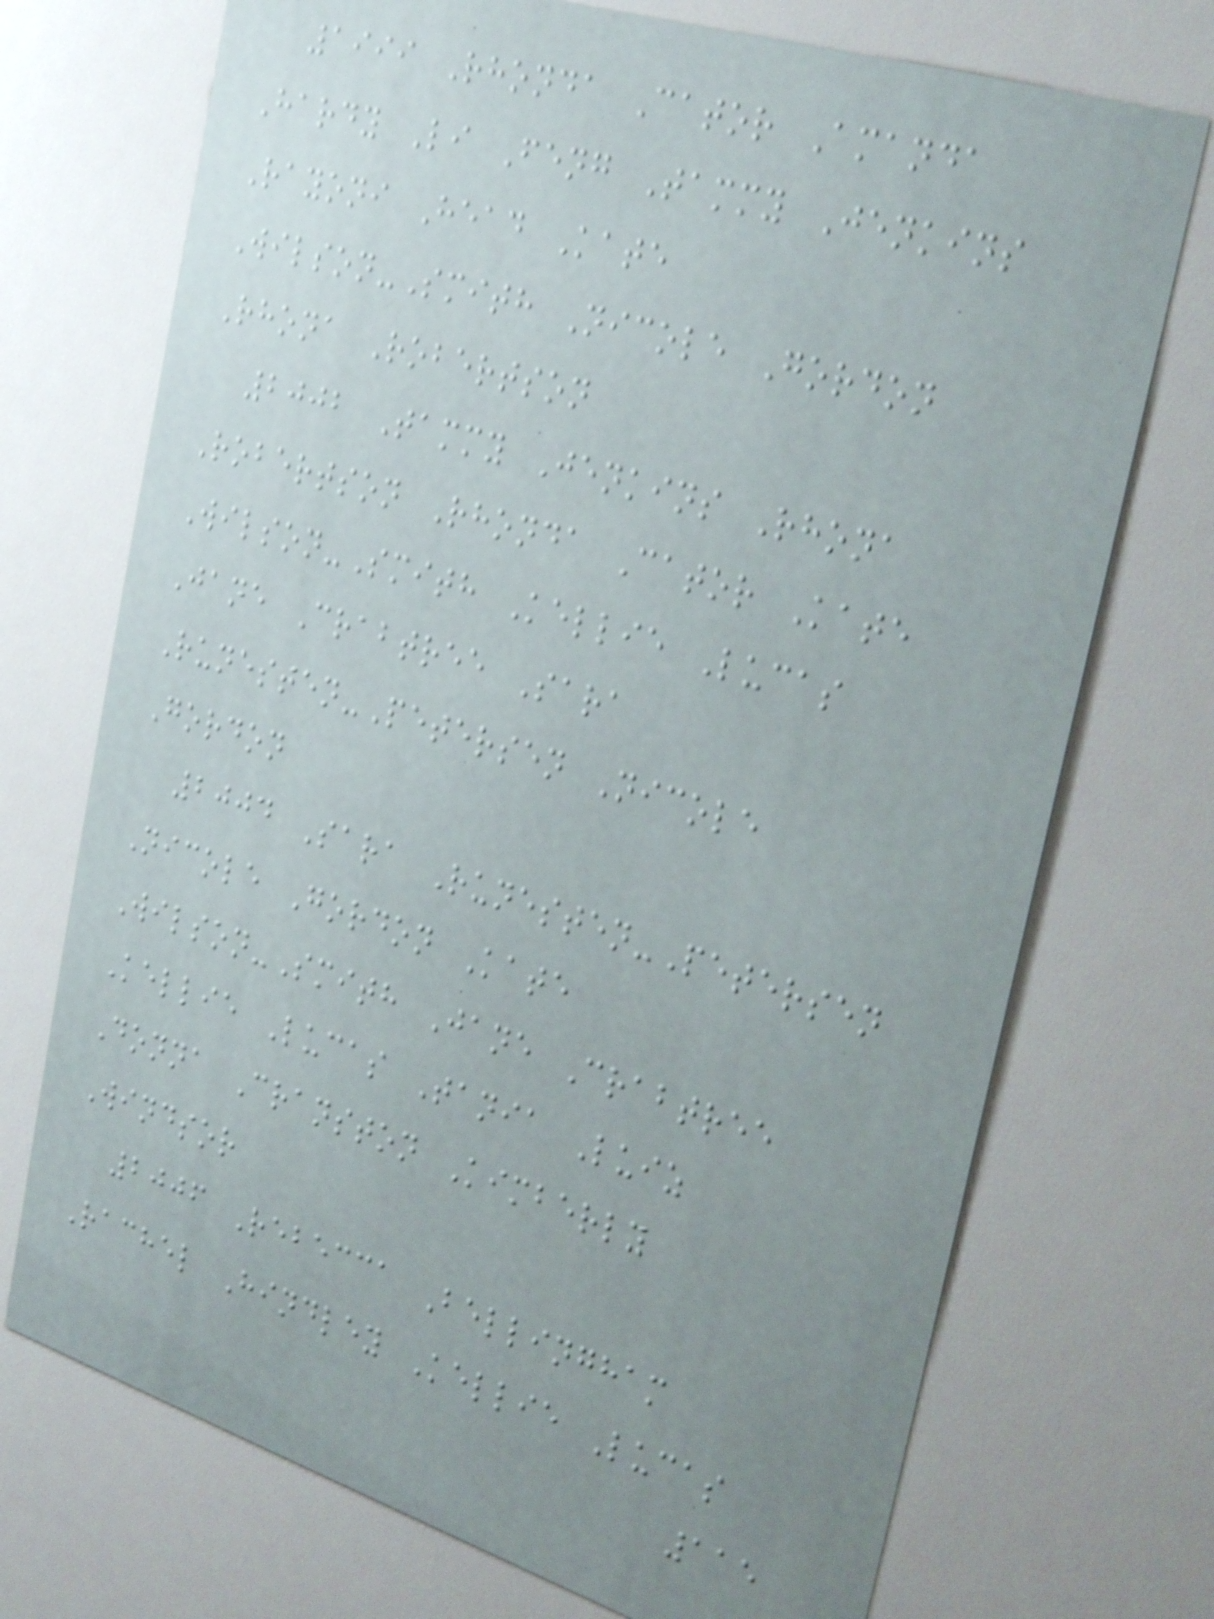1999 Rhonda Cator Amanda
Hardy Li Feng Tammy Jenkins
Rayoni Head Kate
Wilson-Smith Nicole Gordon
Rhona Robertson
2002 Tammy Jenkins Rhona
Robertson Rhonda Cator Kate
Wilson-Smith Kellie Lucas
Jane Crabtree Sara
Runesten-Petersen Nicole
Gordon
2004 Sara Runesten-Petersen
Nicole Gordon Kate
Wilson-Smith Jane Crabtree
Kellie Lucas Tania Luiz
Donna Cranston Kimberly
Windsor
2006 Rebecca Bellingham
Rachel Hindley Kellie Lucas
115
